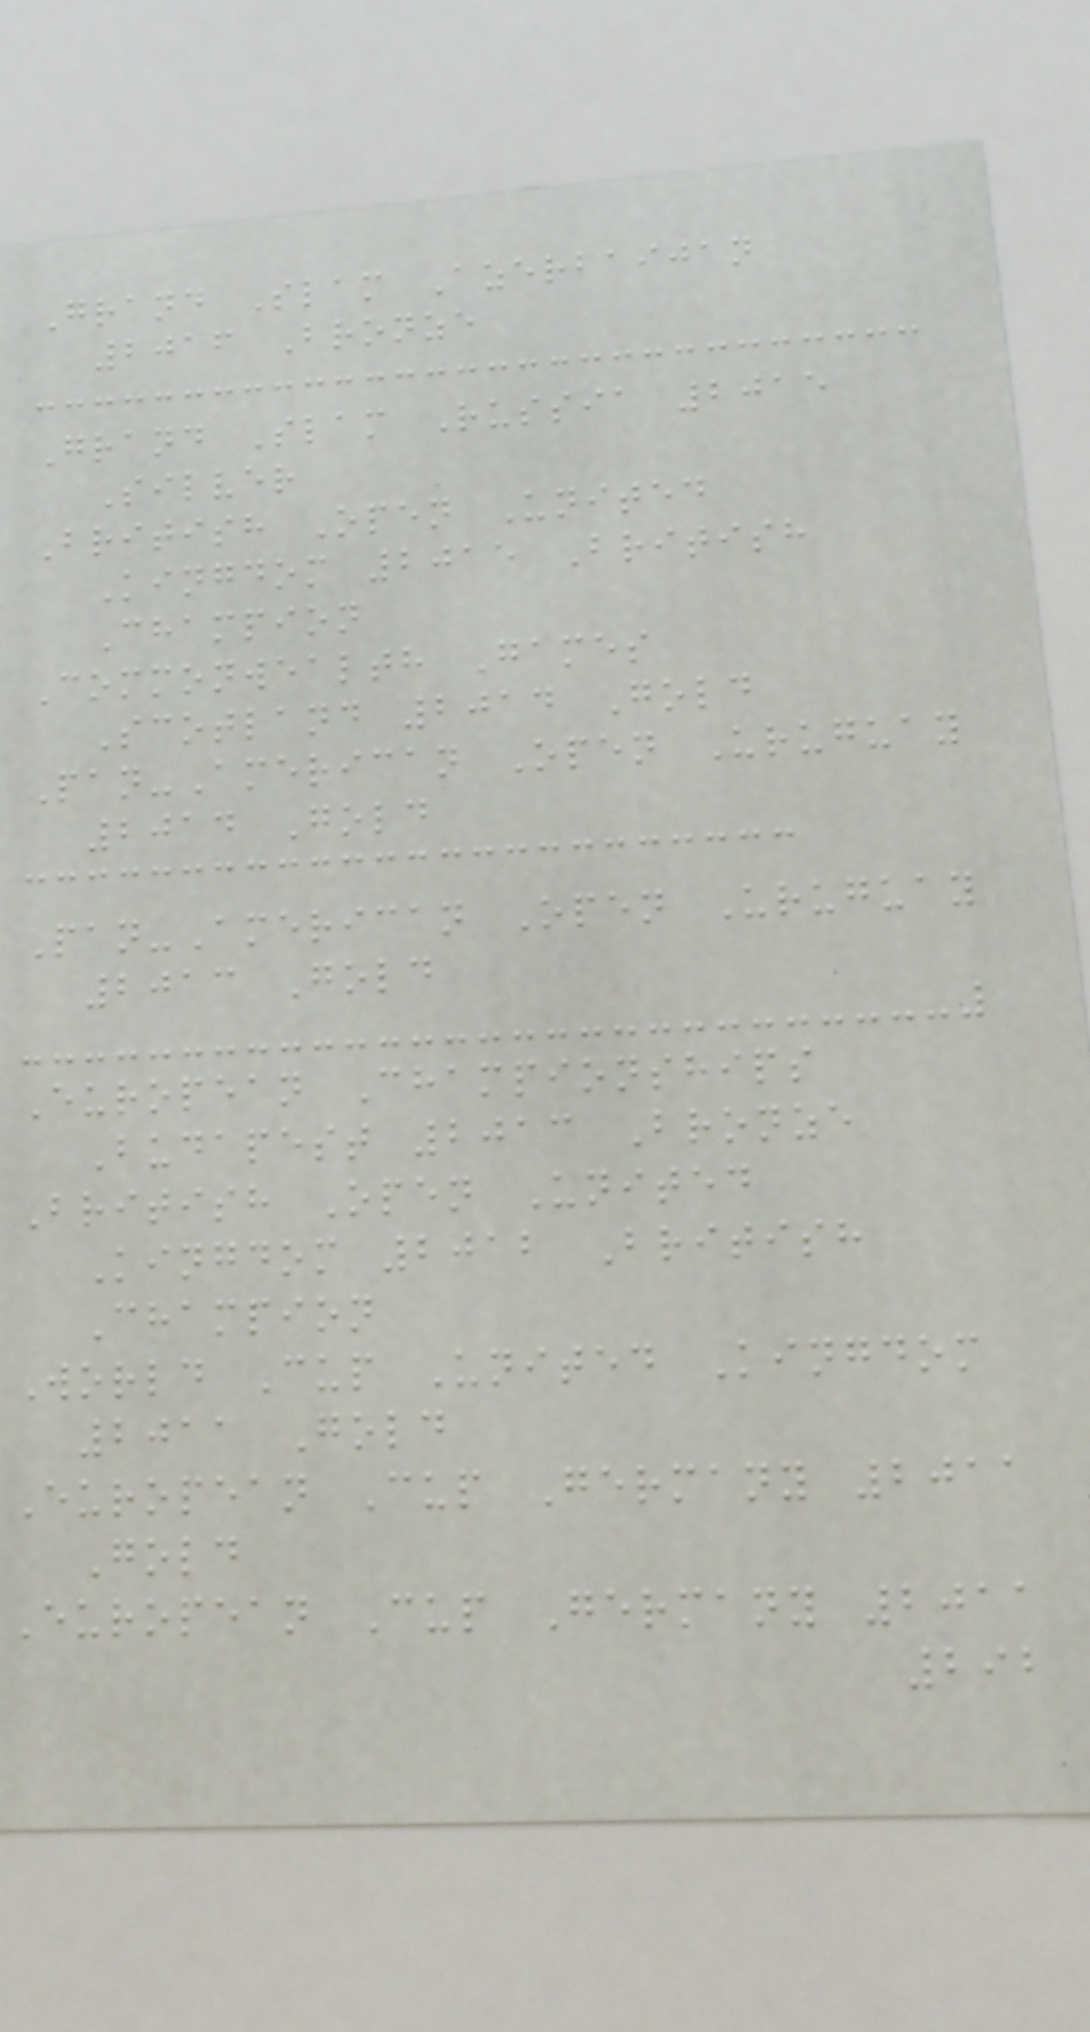Grand Slam Azerbaijan
2016 Bronze
Grand Slam Russia 2015
Silver
British Open United
Kingdom 2015 British
Champion
Commonwealth Games
Scotland 2014 Gold
Pan-American Open Uruguay
2014 Gold
Pan-American Open Uruguay
2013 Gold
European Championships
Budapest 2013 Bronze
British Open United
Kingdom 2012 British
Champion
World Cup United Kingdom
2011 Gold
European Cup Germany 2011
Gold
European Cup Germany 2011
292
